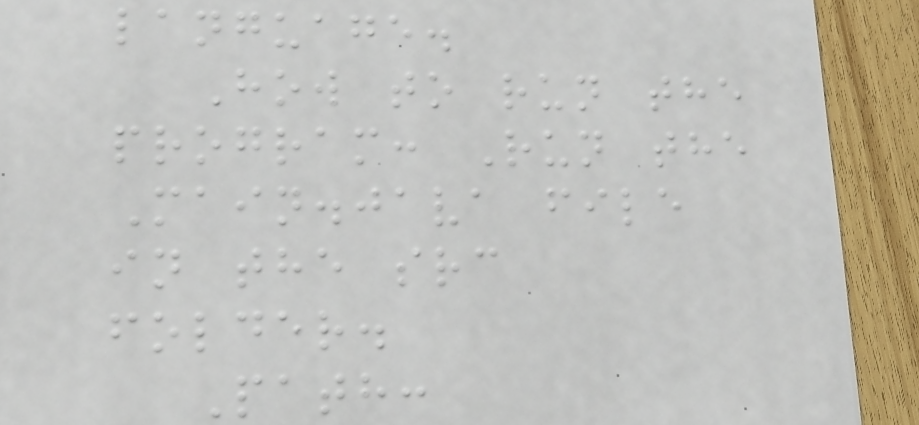language.
How to run the
program: Run the
Main.java file
in the src
folder.
Path:
